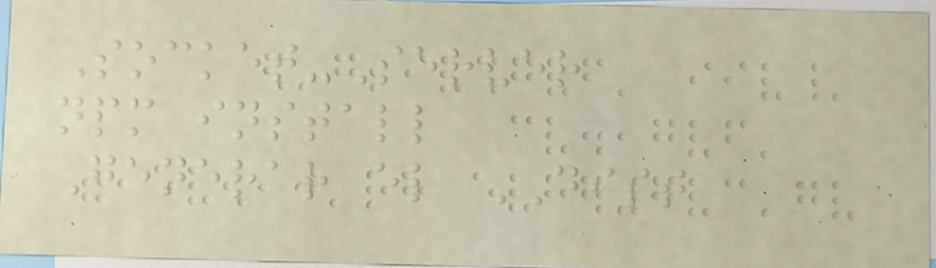Socket-Server
npm install
Generar el DIST
